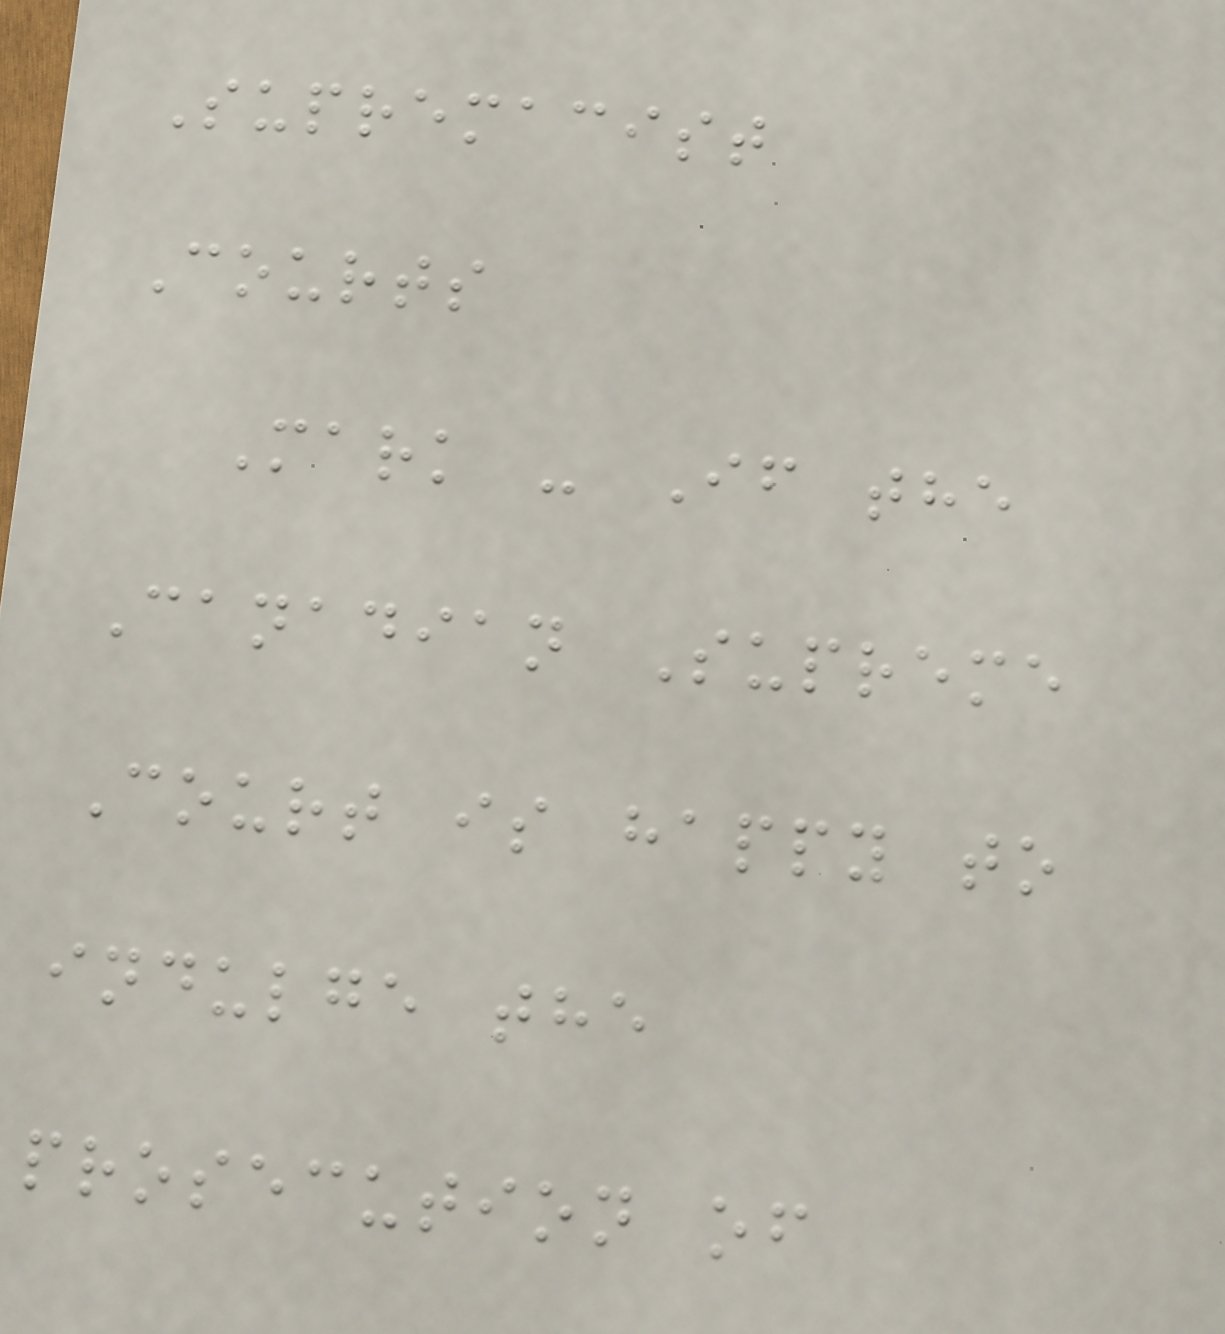Supremacist
Courts
Mark - If the
Canadian Supreme
Court is happy to
indulge the
prosecution of
